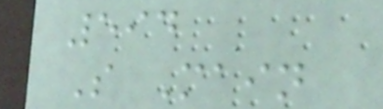594
S Main
